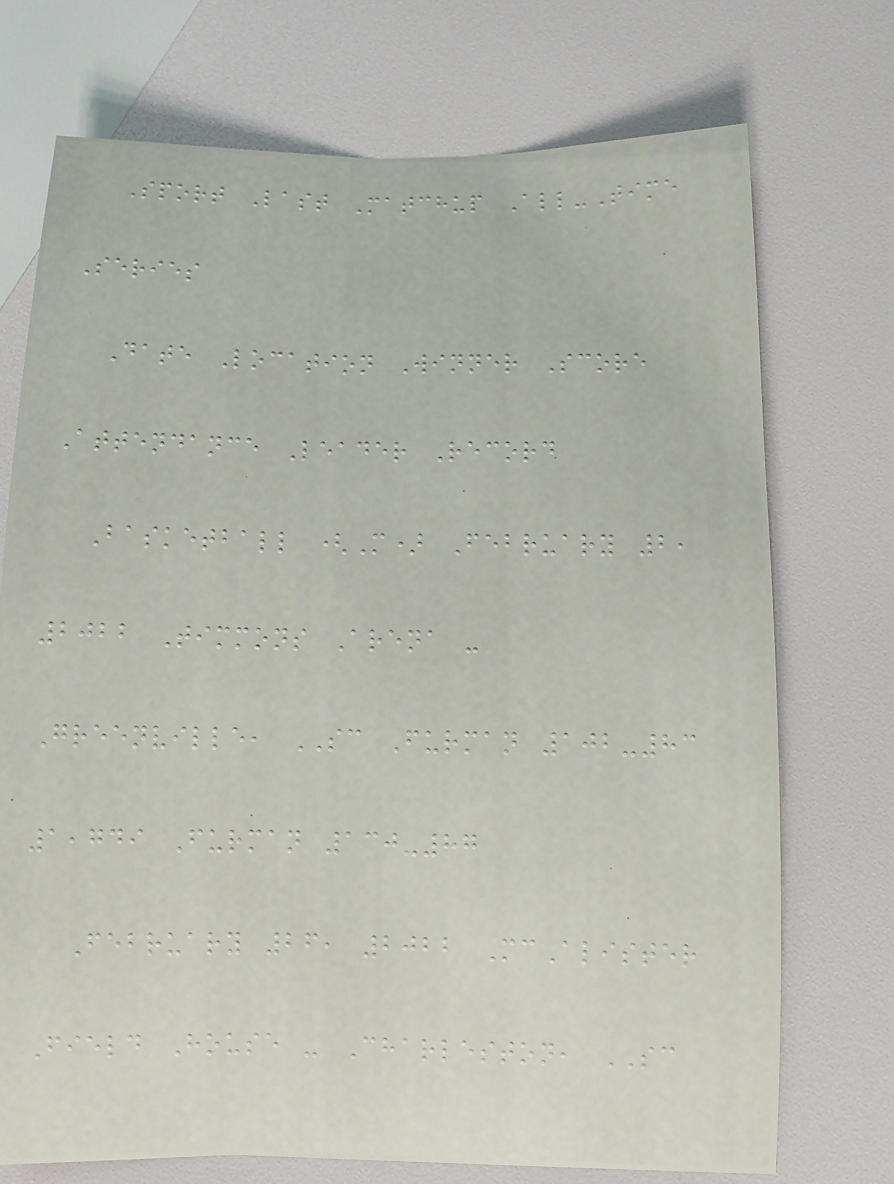Sport Last Matchup All-Time
Series
Date Location Winner Score
Attendance Leader Record
Basketball (M) February 2,
2022 Timmons Arena -
Greenville, SC Furman 102-83
1,749 Furman 130-87
February 26, 2022 McAlister
Field House - Charleston, SC
